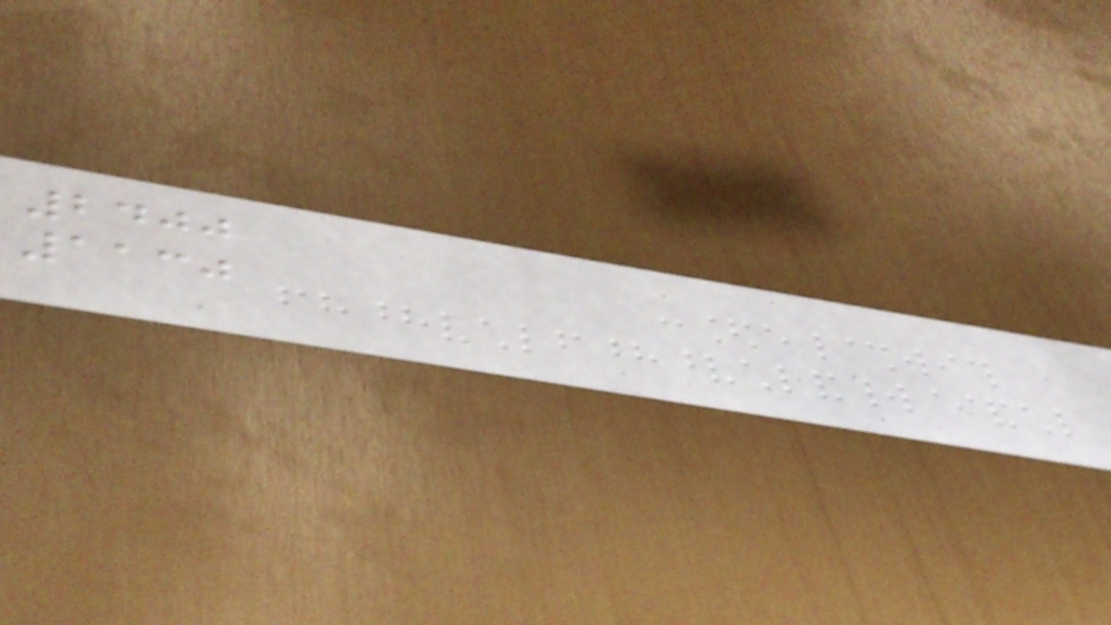2400
1130
